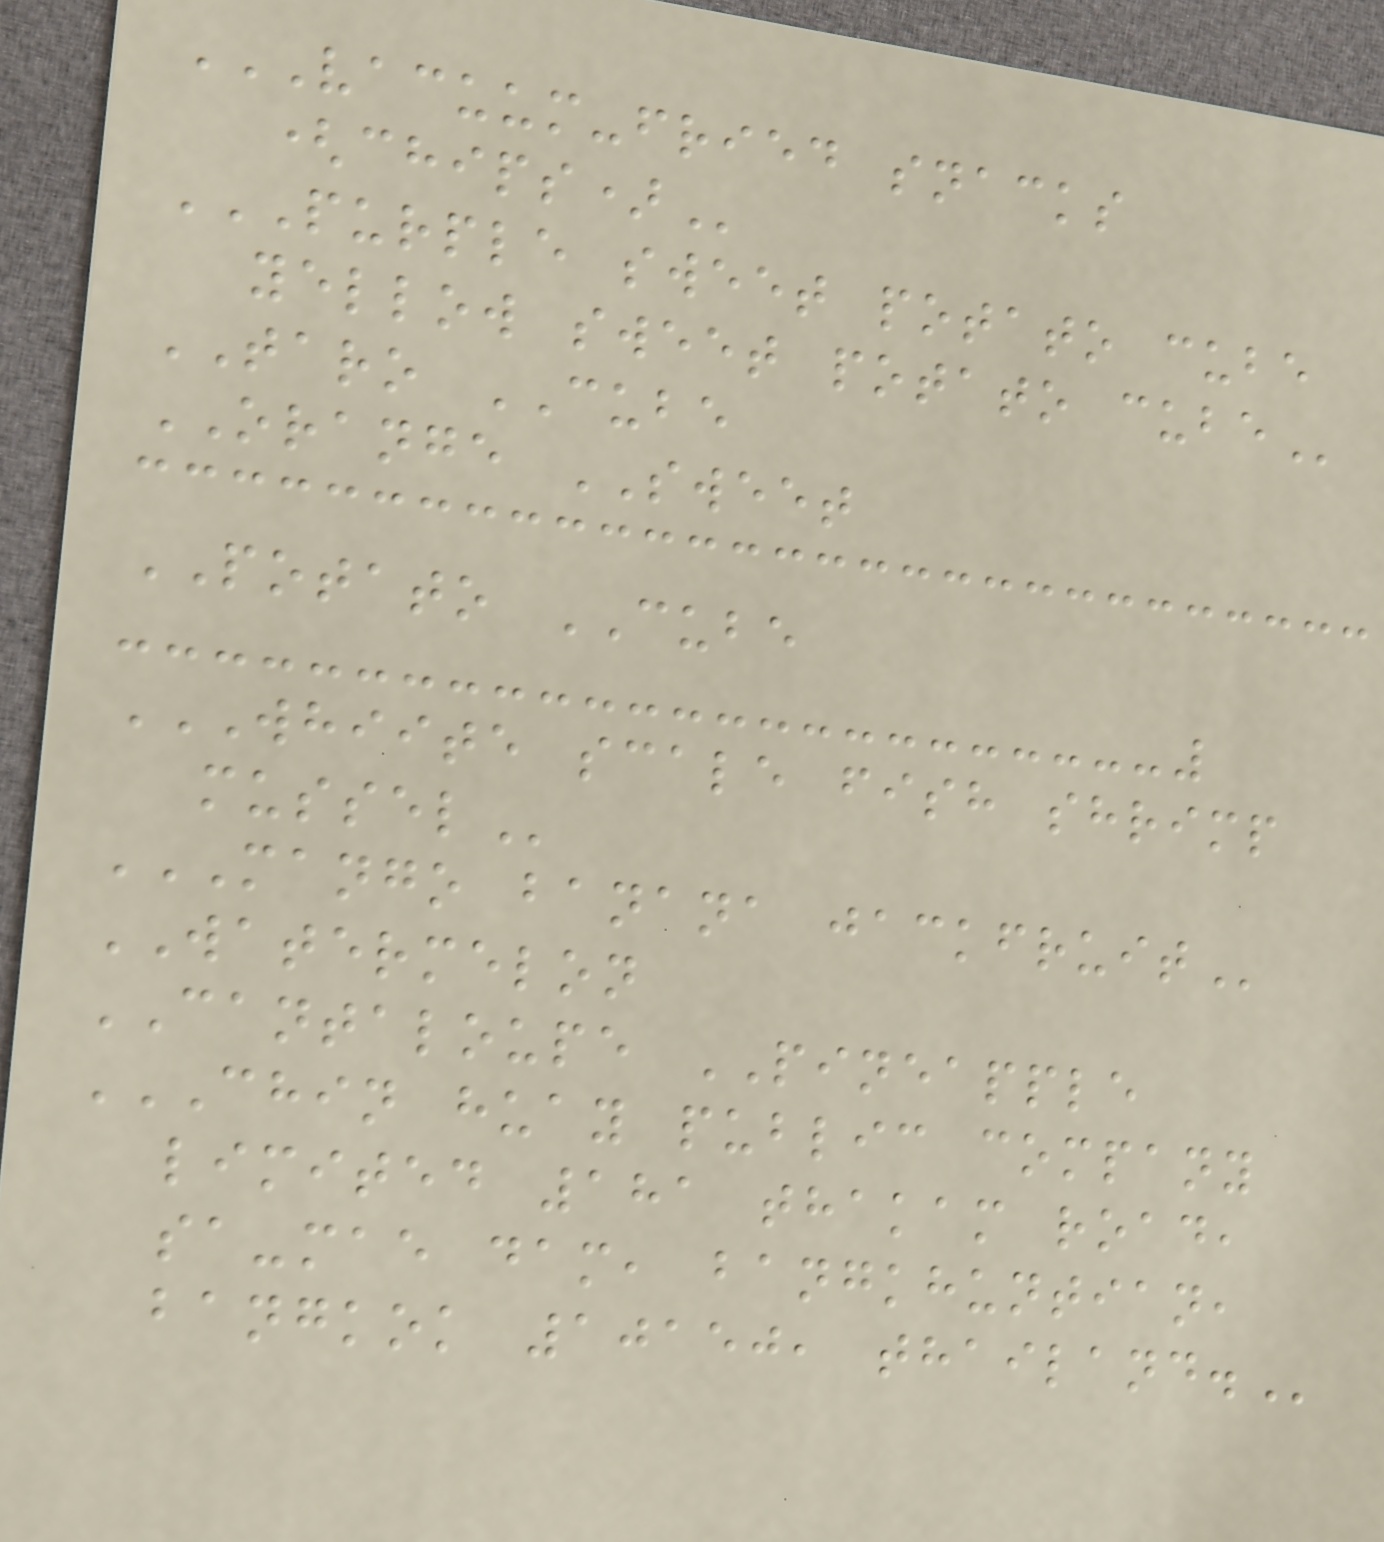VACUUM-FRIED SNACKS
(CHIPS)
PURPLE SWEET POTATO CUBE
YELLOW SWEET POTATO CUBE
TARO CUBE
ORANGE SWEET
POTATO CUBE
WHIITE SCALE FISH SHRIMP
MUSSEL
MANGO BANANA JACKFRUIT
WATERMELON
CANTALOUPE PINEAPPLE
CHIN HUAY PUBLIC COMPANY
LIMITED 181 THAKAM ROAD,
SA-MAE DAM, BANGKHUNTIAN,
BANGKOK 10150, THAILAND.
